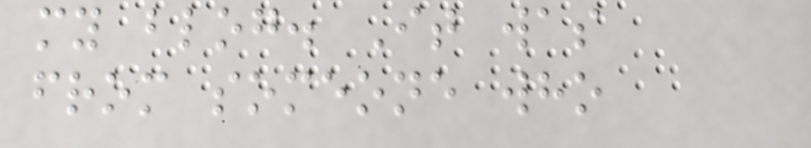my blog. It was
from someone who
